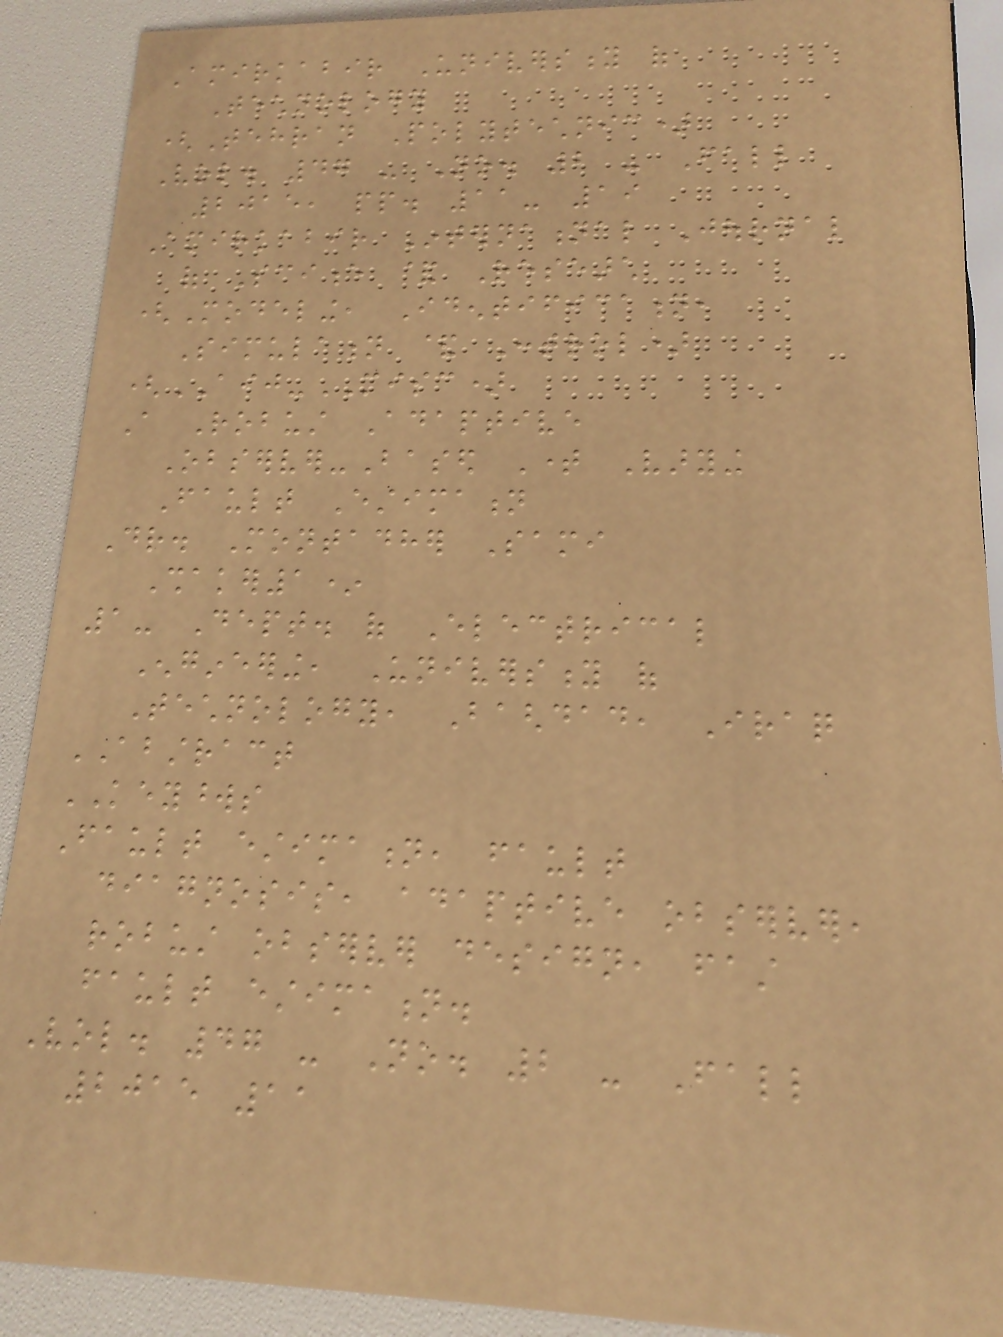Amirkabir University of
Technology
(Tehran Polytechnic)
Vol. 47 - No. 2 - Fall
2015, pp. 11- 19
Amirkabir International Journal
of Science & Research
(Modeling, Identification,
Simulation & Control)
(AIJ-MISC)
A Robust Adaptive
Observer-Based Time Varying
Fault Estimation
Dr. Montadher Sami
Shaker1*
1- Dept. of Electrical
Engineering, University of
Technology, Baghdad, Iraq
ABSTRACT
KEYWORDS
Fault estimation, fault
diagnosis, adaptive observer,
robust observer design, fast
fault estimation.
Vol. 47 - No. 2 - Fall
2015 11
